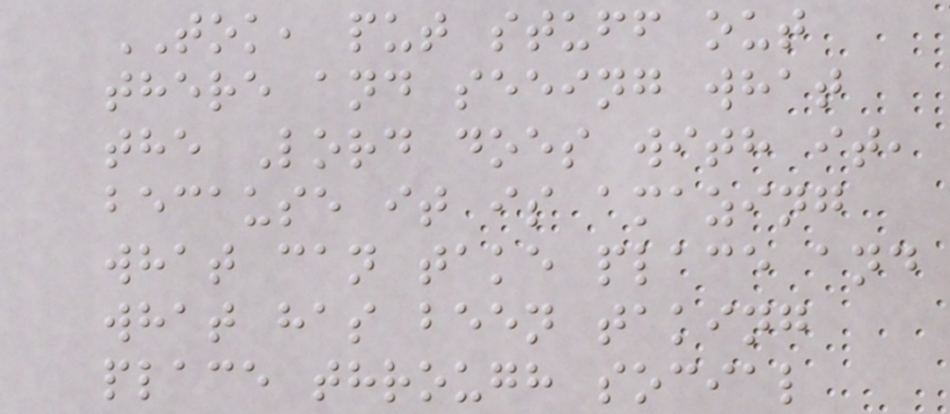TOK, put stuff out
there and seeing what
the Lord does with it,
because it is amazing
what can take place and
what has been taking
place through social
